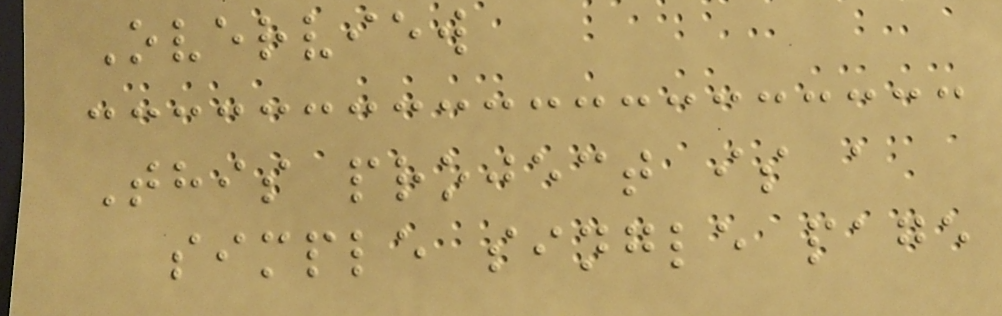Overview
This project is a
simple single page
